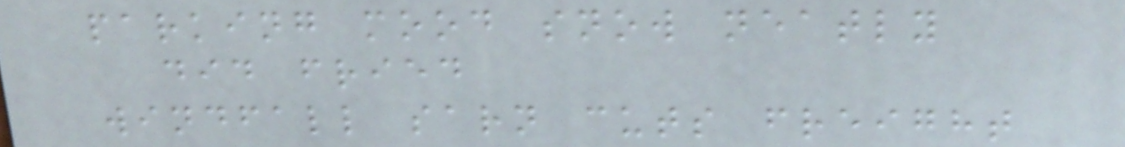parking mood snow neatly
did fried
windfall sarn cuts freight
